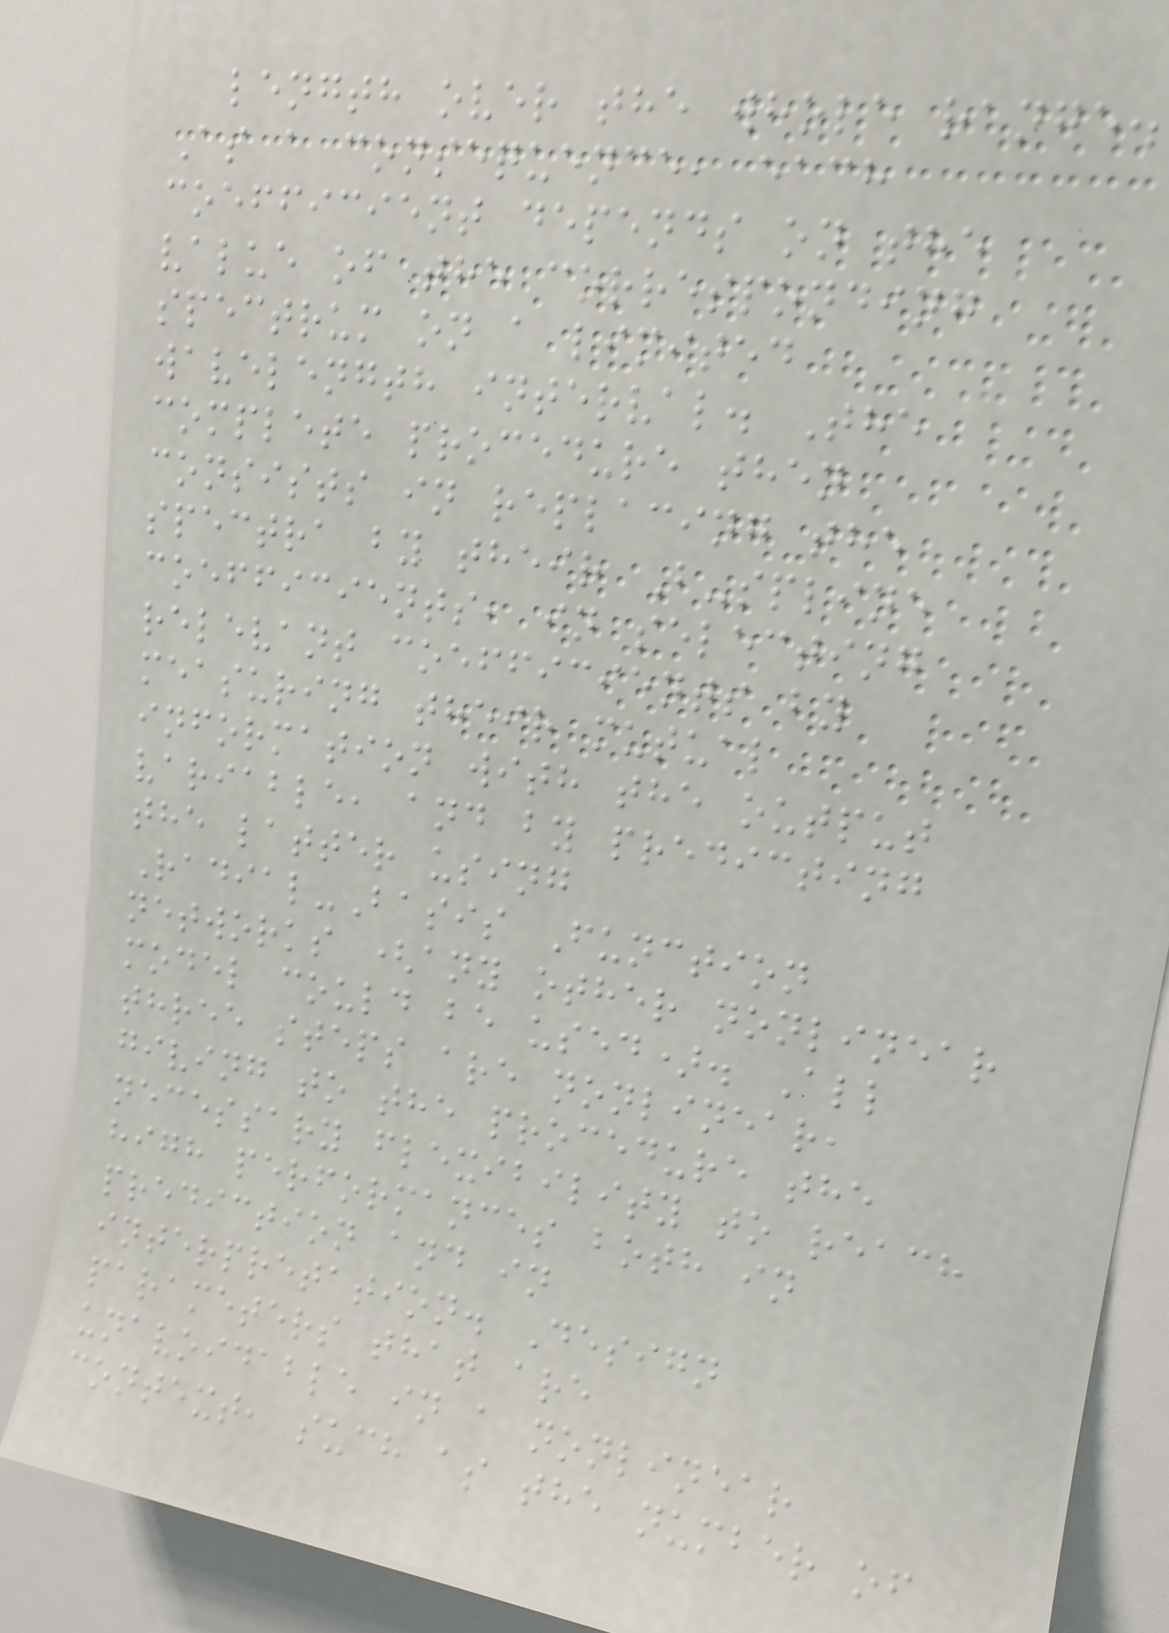length over the whole range.
As a consequence, each
coefficient depends on the
value of the corresponding
spectrum on a limited
wavelength interval. The
complete procedure then
consists in replacing the
spectra by their B-spline
coefficients, in selecting
relevant coefficients by
measuring their mutual
information with the output
variable, and by predicting
the latter using
Radial-Basis Function
networks (any other nonlinear
model could be used). All
three steps are nonlinear,
giving to the procedure the
necessary flexibility to reach
high performances both in
prediction and in
interpretation. Design
parameters that are
unavoidable in a nonlinear
context, such as the number of
